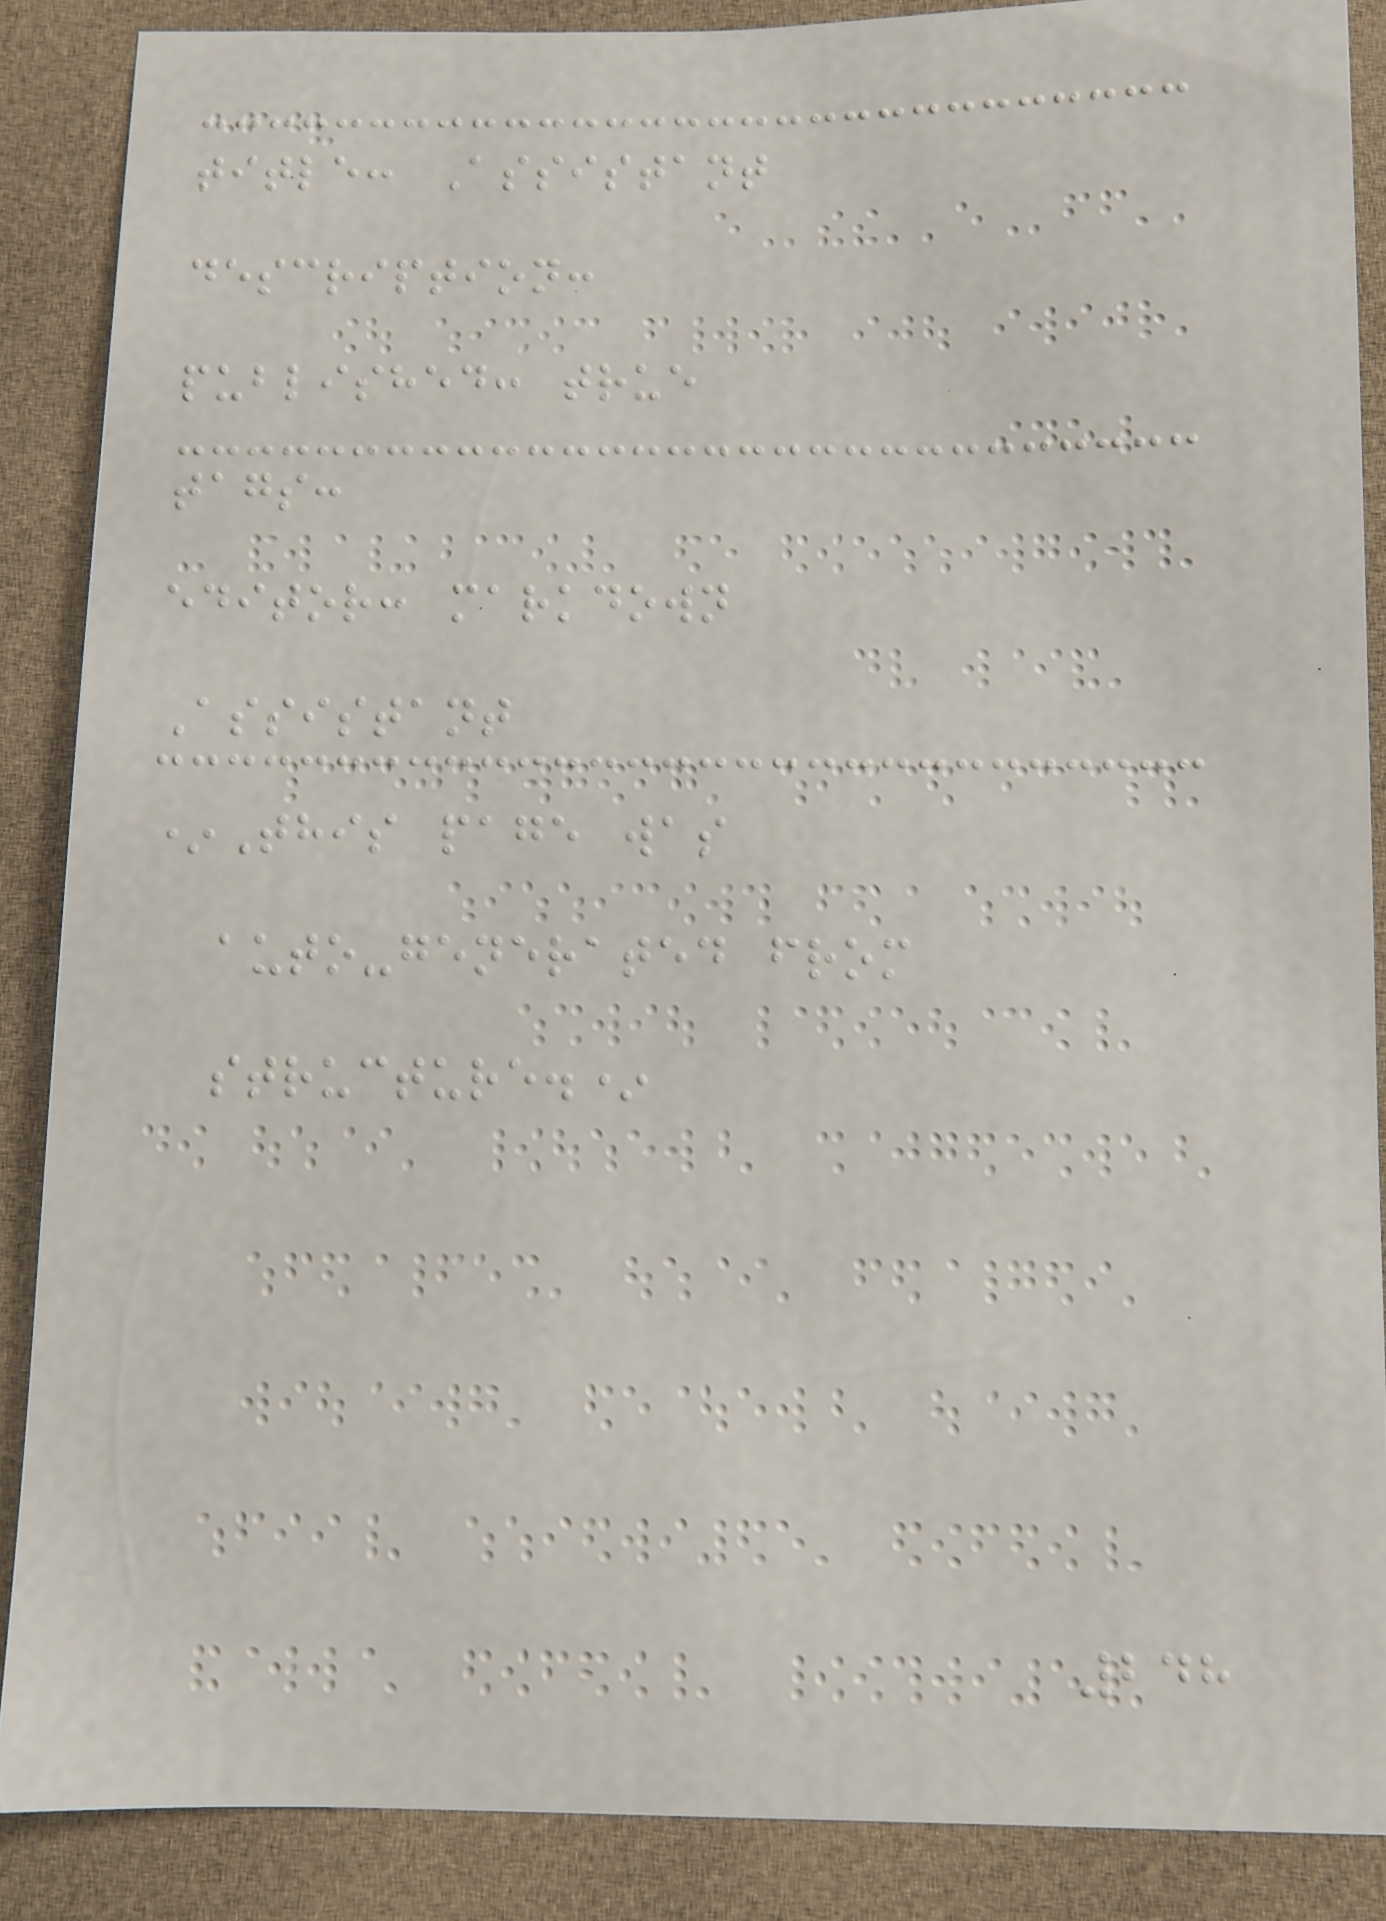title: Assistant
description:
published: true
tags:
editor: markdown
Assistant
*This page was
auto-generated from
structure.*
248
